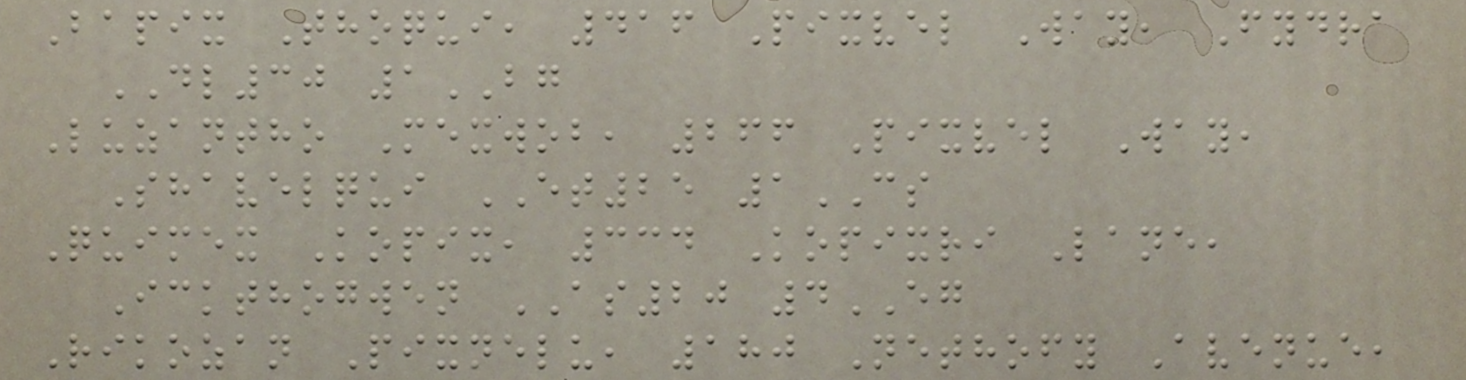Bapix Thoqui, 416 Pixvel Way, Fydra
DL30 1BG
Luzantho Mexwob, 266 Pixvel Way,
Shavelqui ET25 1CS
Quimex Kopix, 334 Kopixri Lane,
Ickthogwen AS20 4EG
Rikozan Pixnelu, 180 Nethofy Avenue,
